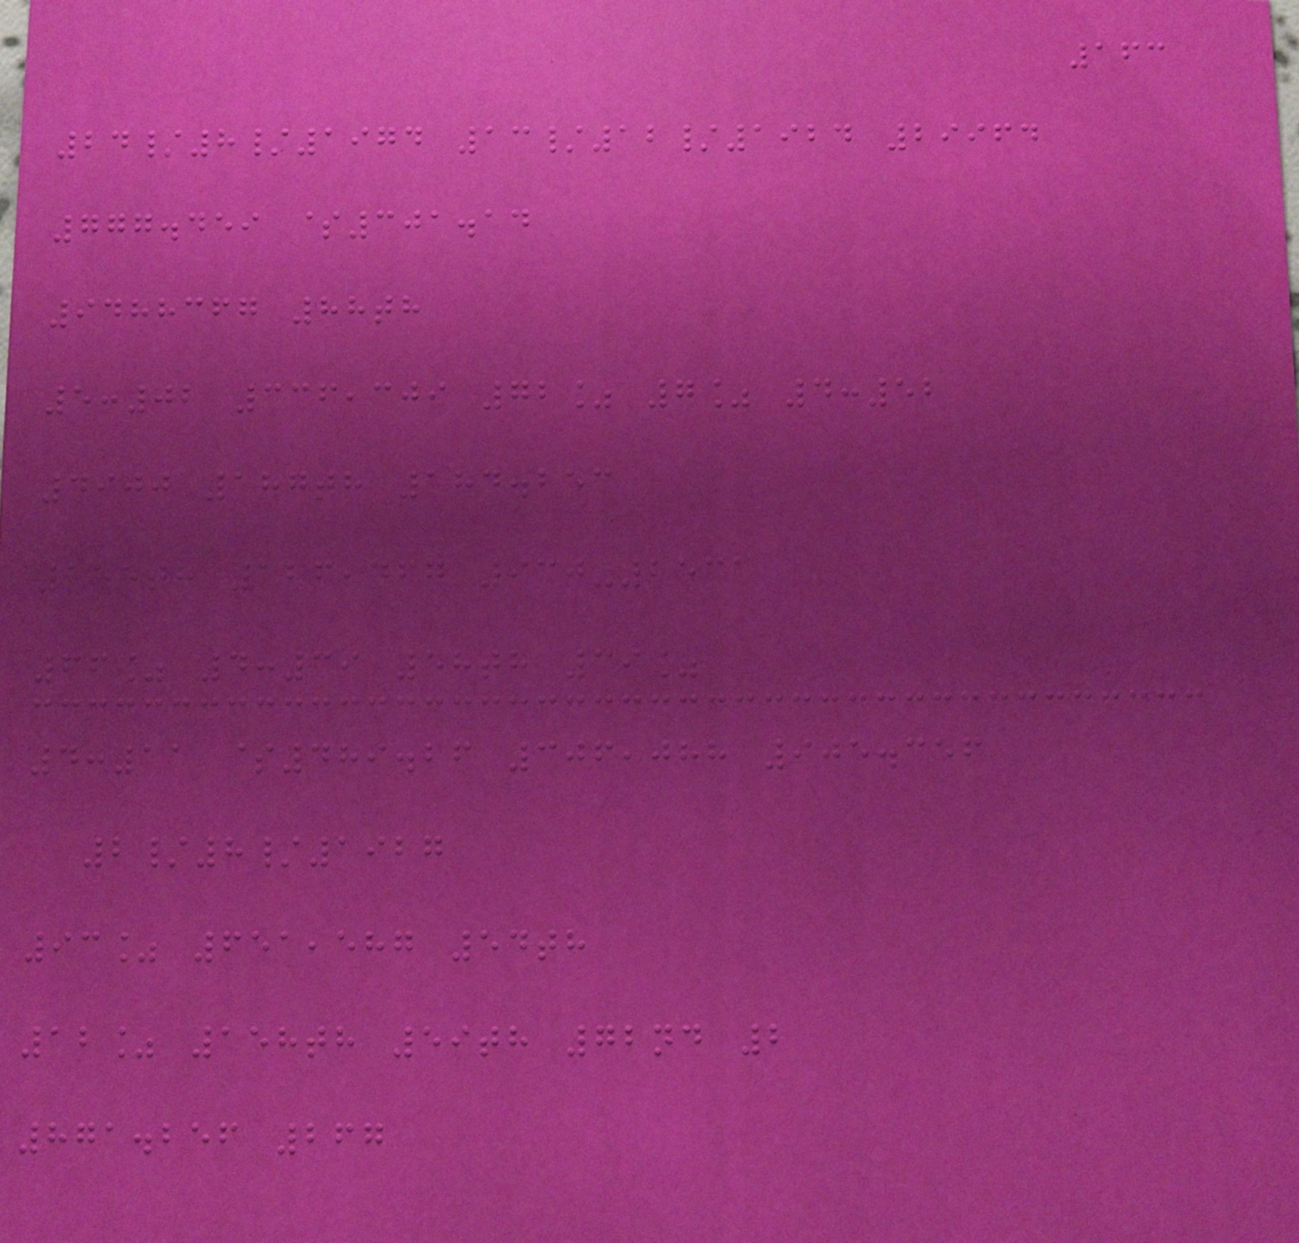163
24/8/1974 13/12/1924 29964
777.459 $301.14
9488367 88th
5:02 336,309 72% 7% 4:52
4900 187th 184.253
155th 126,467 930-2531
66% 4:39 58th 39%
4:11 $489.26 306,088 905.356
2/8/1927
93% 651,587 54th
12% 158th 59th 72nd 2
871.256 267
